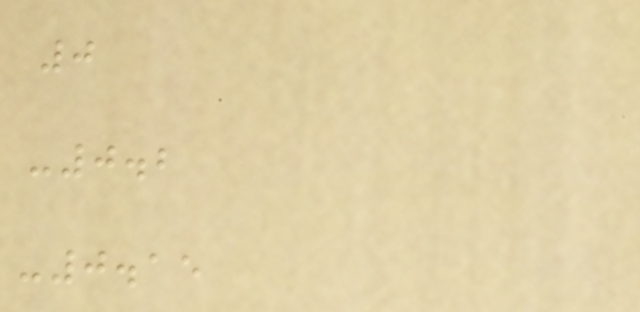0
-0.2
-0.15
